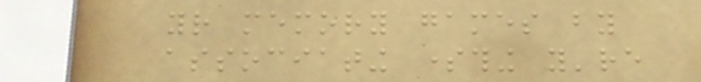your memory games by
associating something you're
